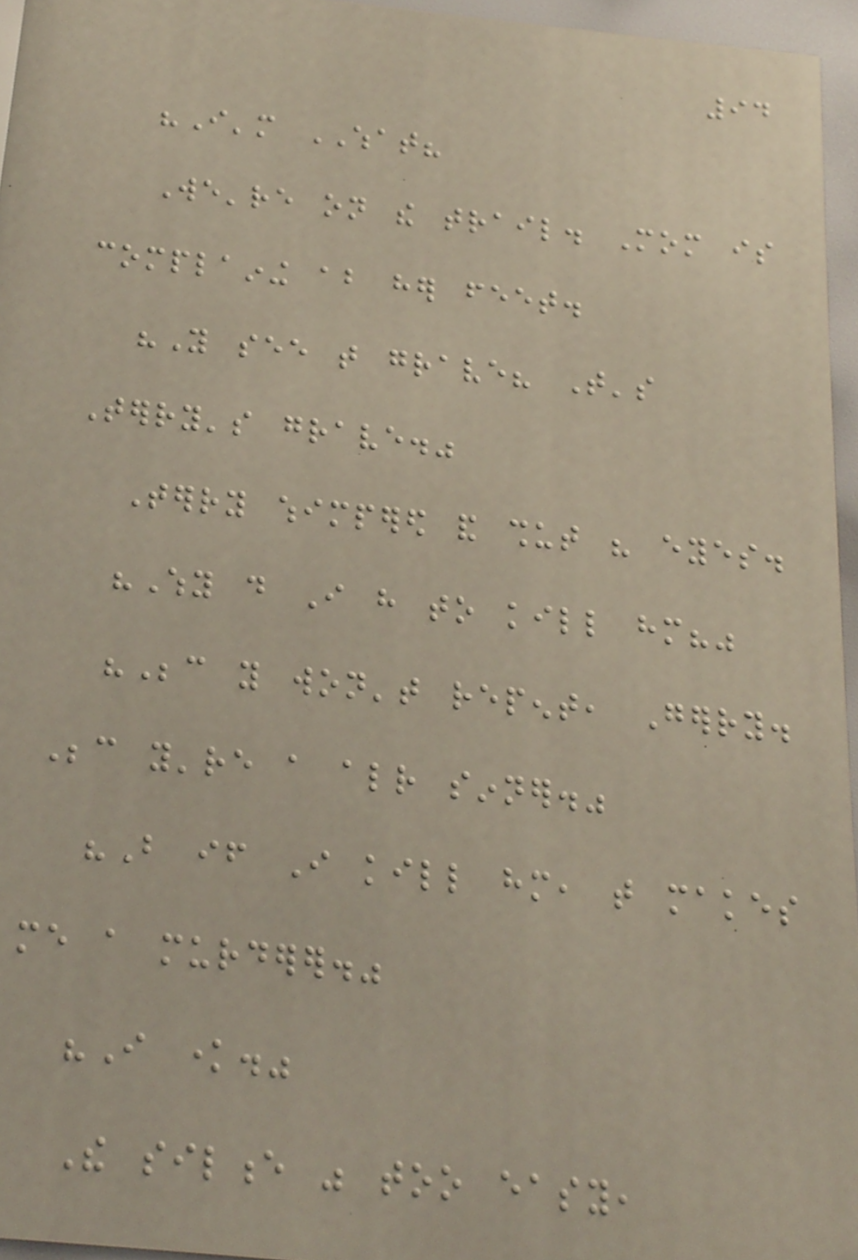94
"I'm WHAT?
We're on the trail. Mom is
complaining about her feet.
"You see that grave? That's
Terry's grave."
Terry whimpered and shut his eyes.
"Why do I have to kill him?"
"Because you won't repent, Gerry.
Because you're a already sinner."
"But if I kill him, that makes
me a murderer."
"I know."
The silence was too easy,
